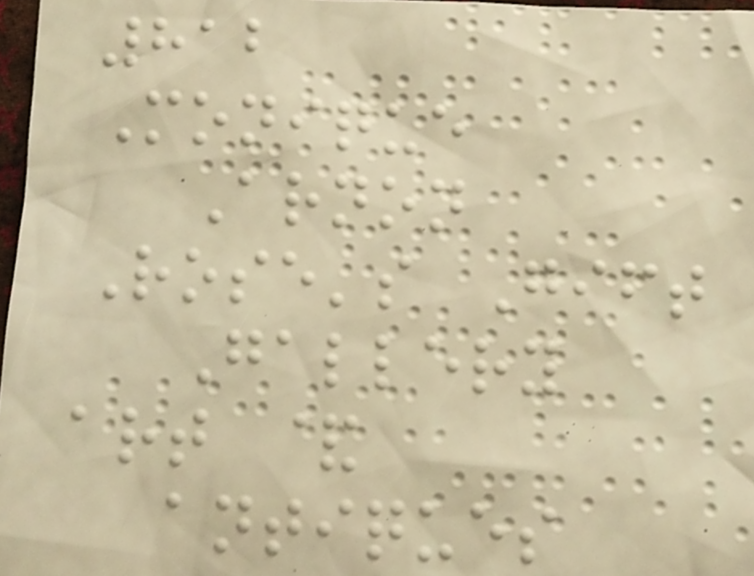812
Monique
Arnon
Rose's Gift
Gallery
art &
antiques
